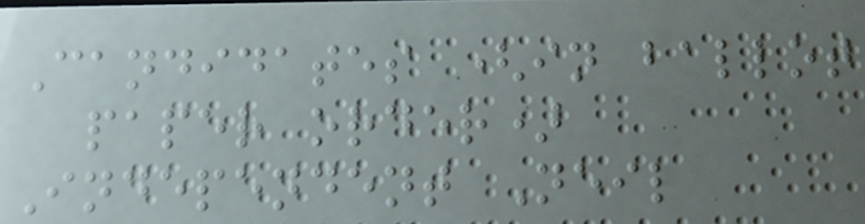Candidates (in ballot
paper order)
Independent Neil
